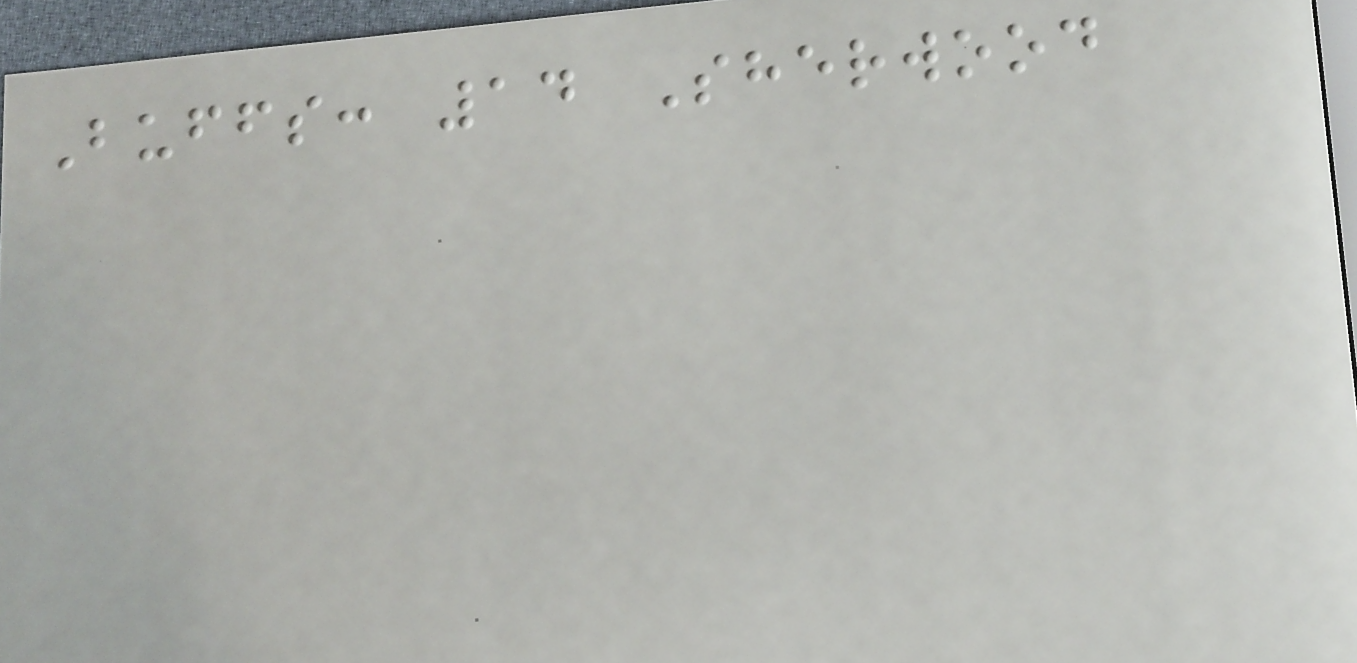Buffs: 14 Sherwood
